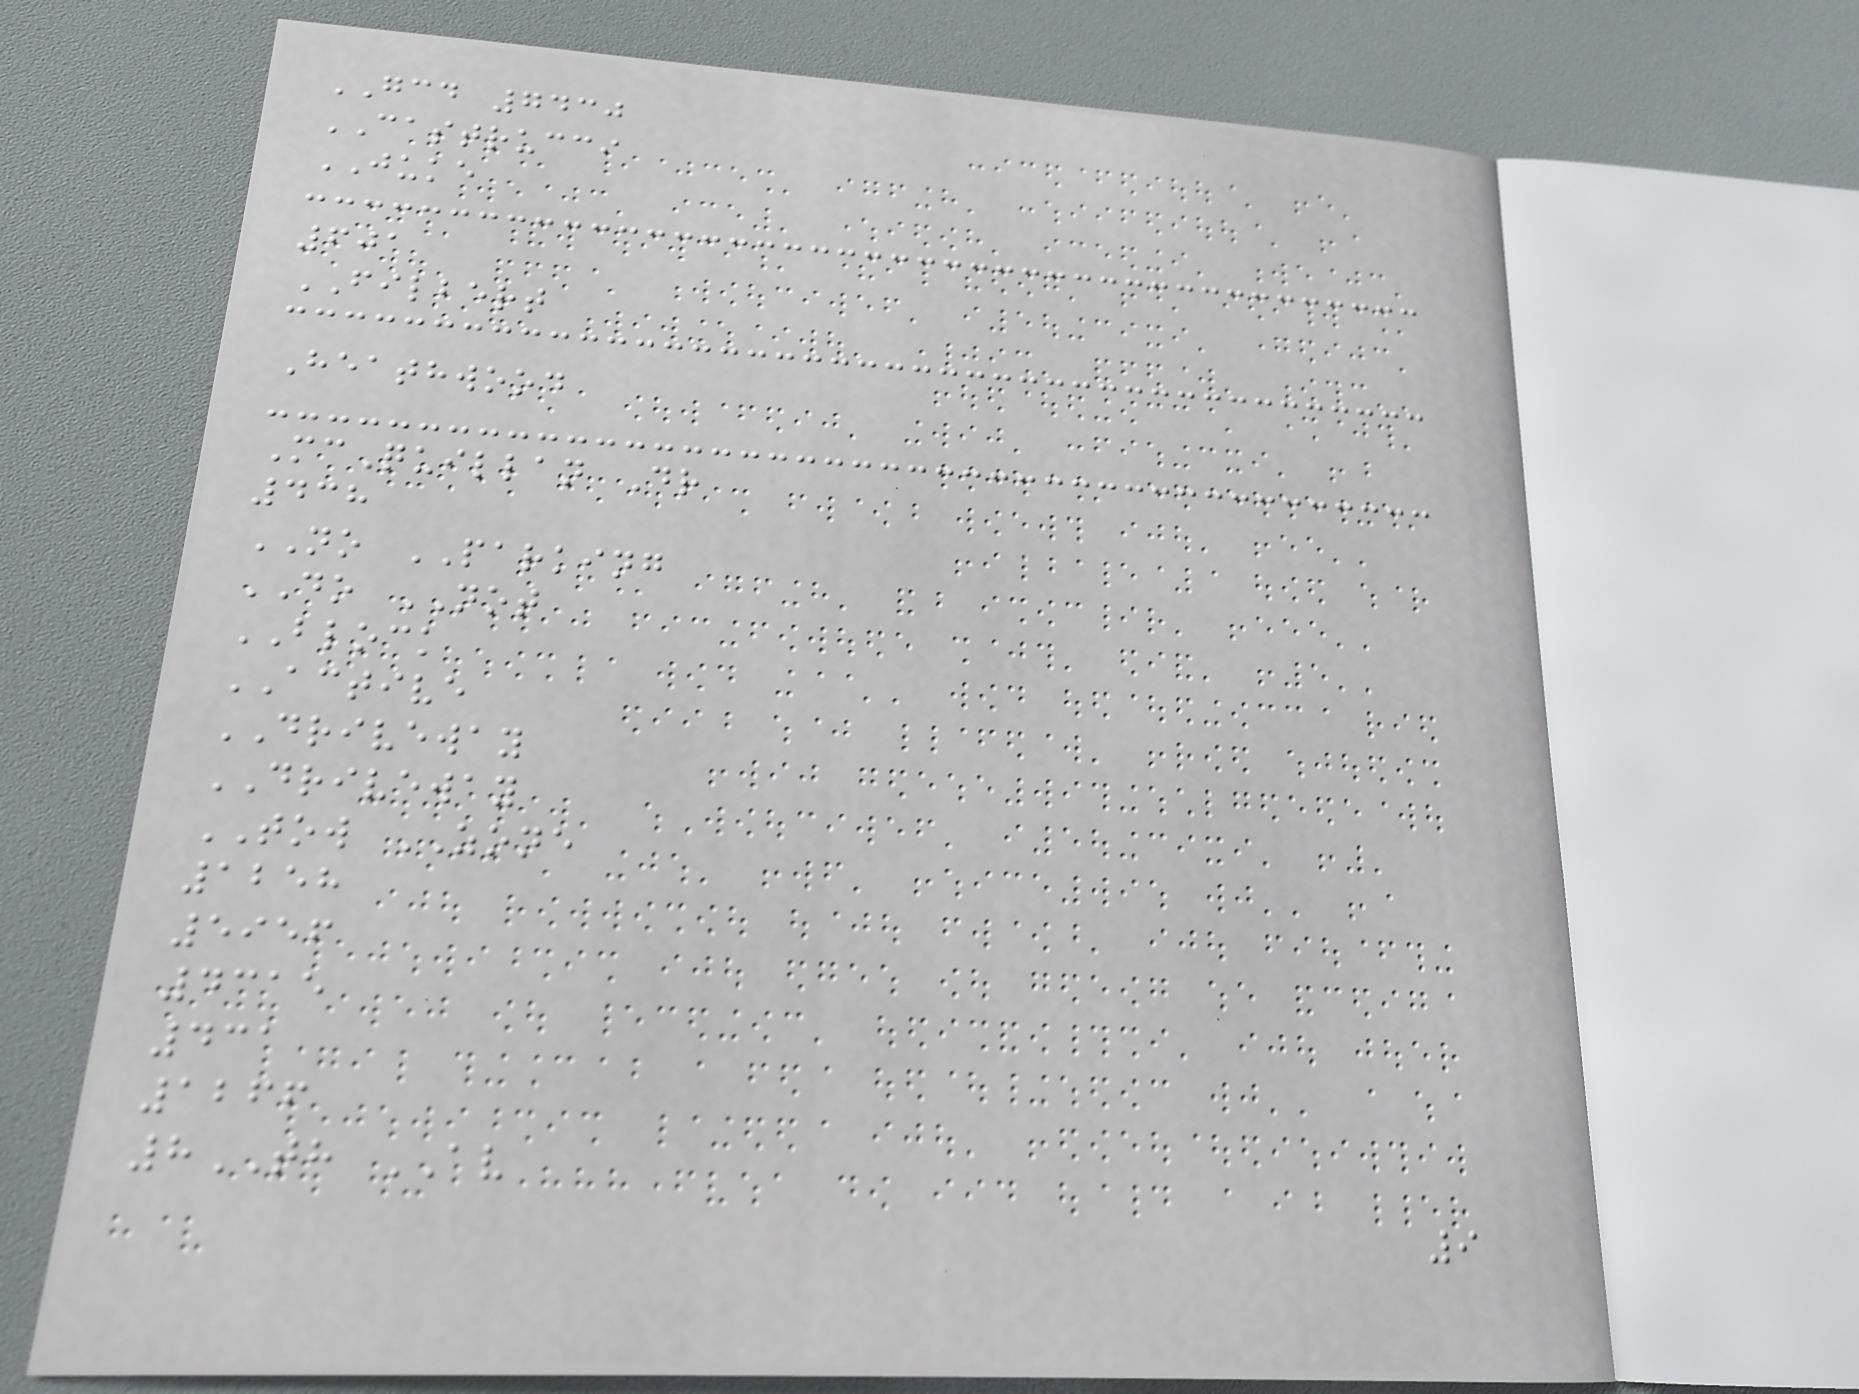GCD 7430
CASTRUCCI
JUKE
601
FILBERT
Heathwood
McQuillan Dr
438
NO PARKING
DO NOT
BLOCK
ACTIVE
DRIVEWAY
DRIVEWAY
TOW ZONE
1258
5956
4315
431
1266
8TH AV
9
